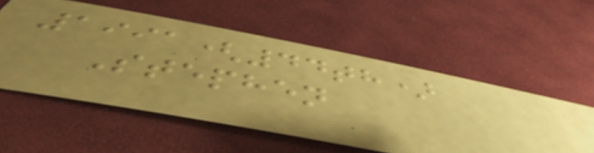1991(44th)
Stephen
